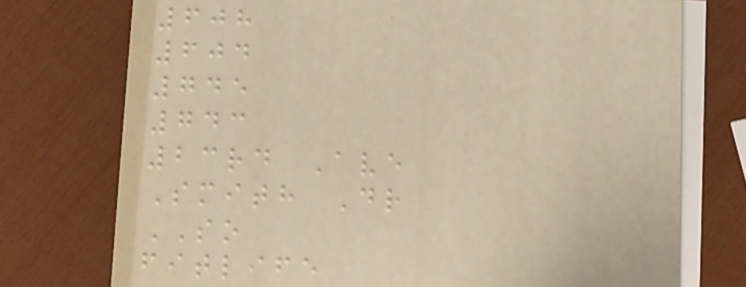608
604
745
743
23rd Ave
Smith Dr
SO
fitlife
